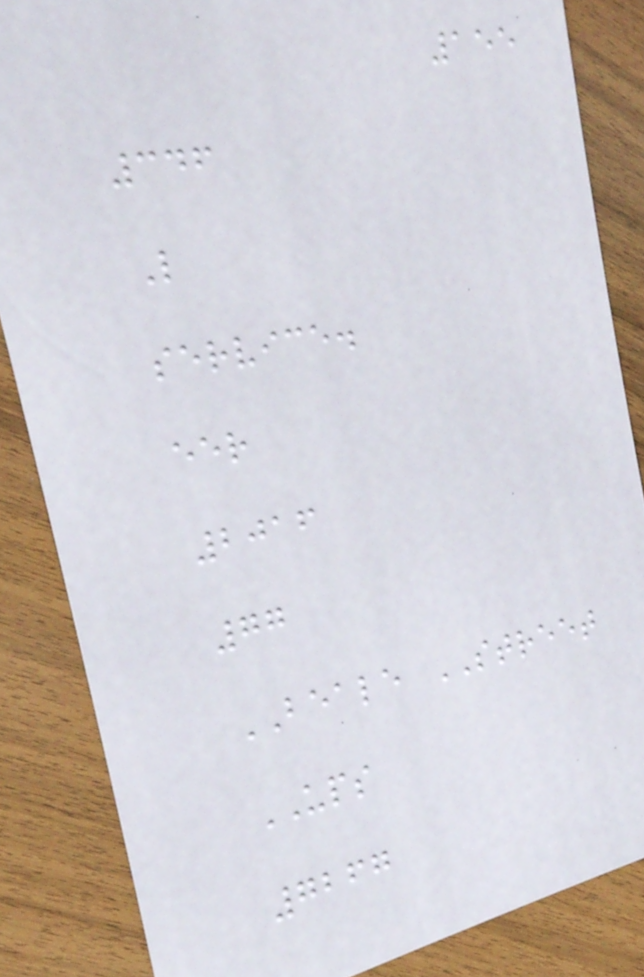155
346
L
service.
eer
2016
77
BEALE STREET
UPS
7267
